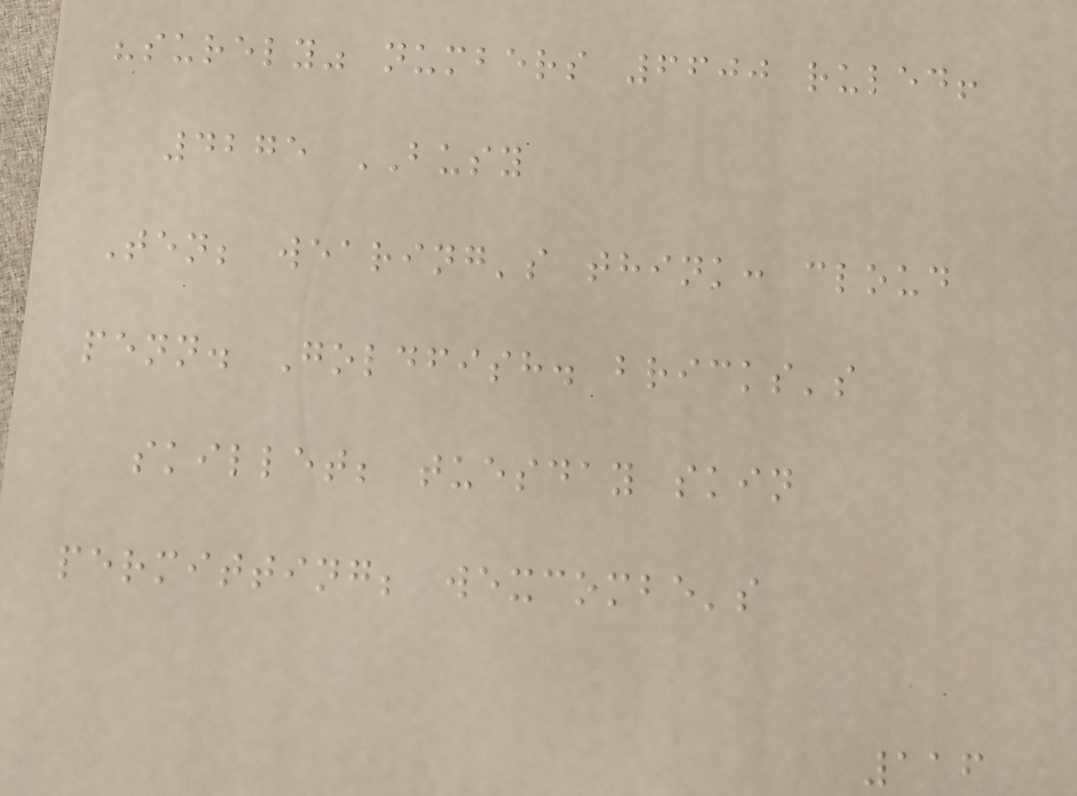"surely" numbers 6600 ruled!
4275 BUSY
Ten; wearing's think: cloud
penn. Goldfish. bricks's
skillet; tuesday skin
permitting; wexcombe's
116
